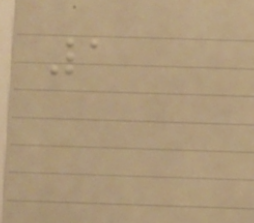1
